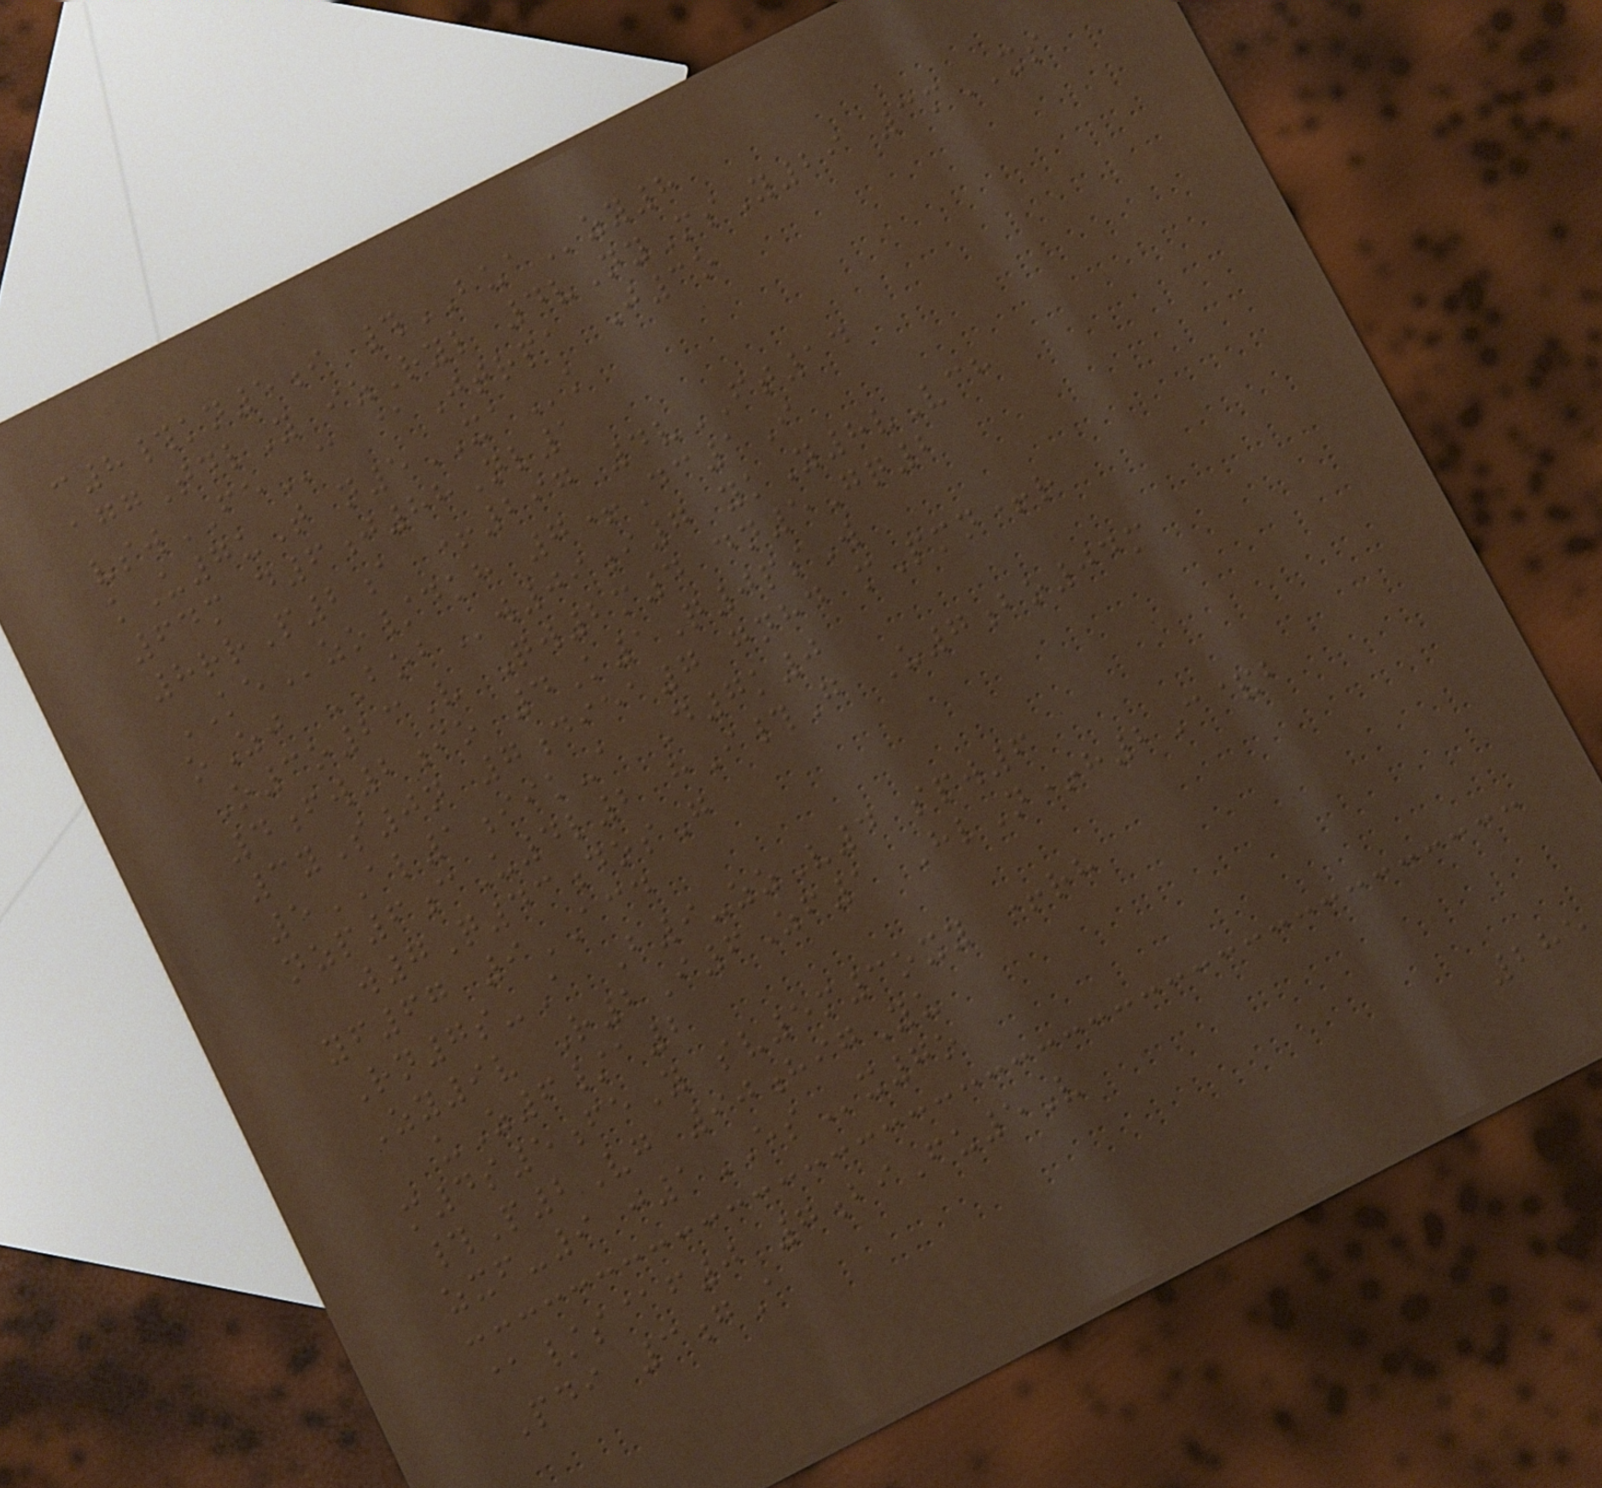c8#kn5i #BUAzy8
aggTdlY izRyl 4vNyMsY29 3mXS
vswFEc @Jtrpa J3o
kU7uT n5XAk
64m d6j88Nl1
8rrP2a +297 4vFT14
KEzo/dkh 7+Dc1I
oZj BOBw09i7 ykY8vVch
O3o23V Qw2m4 dn5Gq2
4fw2io 4K1Q0psW
3yS0n 7diea7 gnhd mPmn+r
5AL1iik-a D7k0
nzp6cU4l2 hI#G U7bo04m
w7Q43dosG
yf67 9ACD
Rn7s-A B9-zzV4 spw6
Zy9v R2I6Zf1 HlN*h2C&b
uZ6/a2
m4s5feY sv5m3oxy +rh
#P2Vg 90higYu
zxf-9 j1ESx7o
@/s@f0 7biFu5V
Pdi 3gA
285
